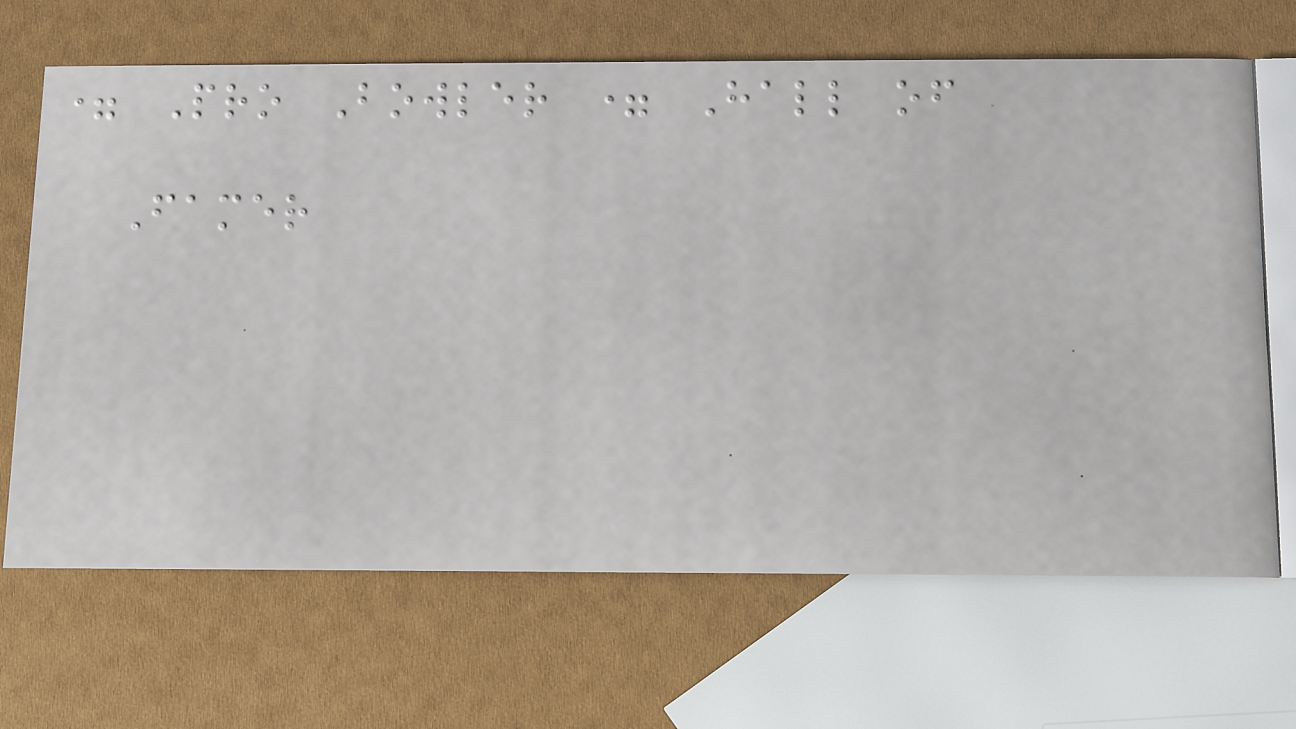= Pro Bowler = Hall of
Famer
